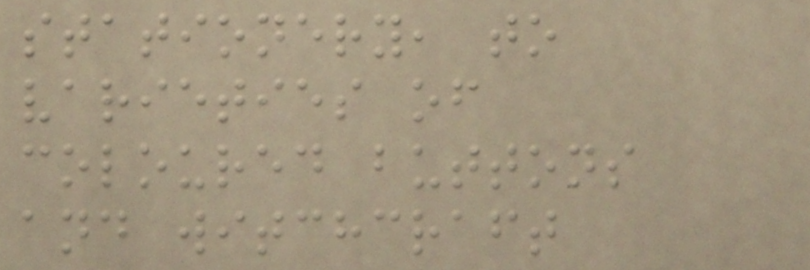stationery, to
varieties of
coloured buttons
and witchcraft
